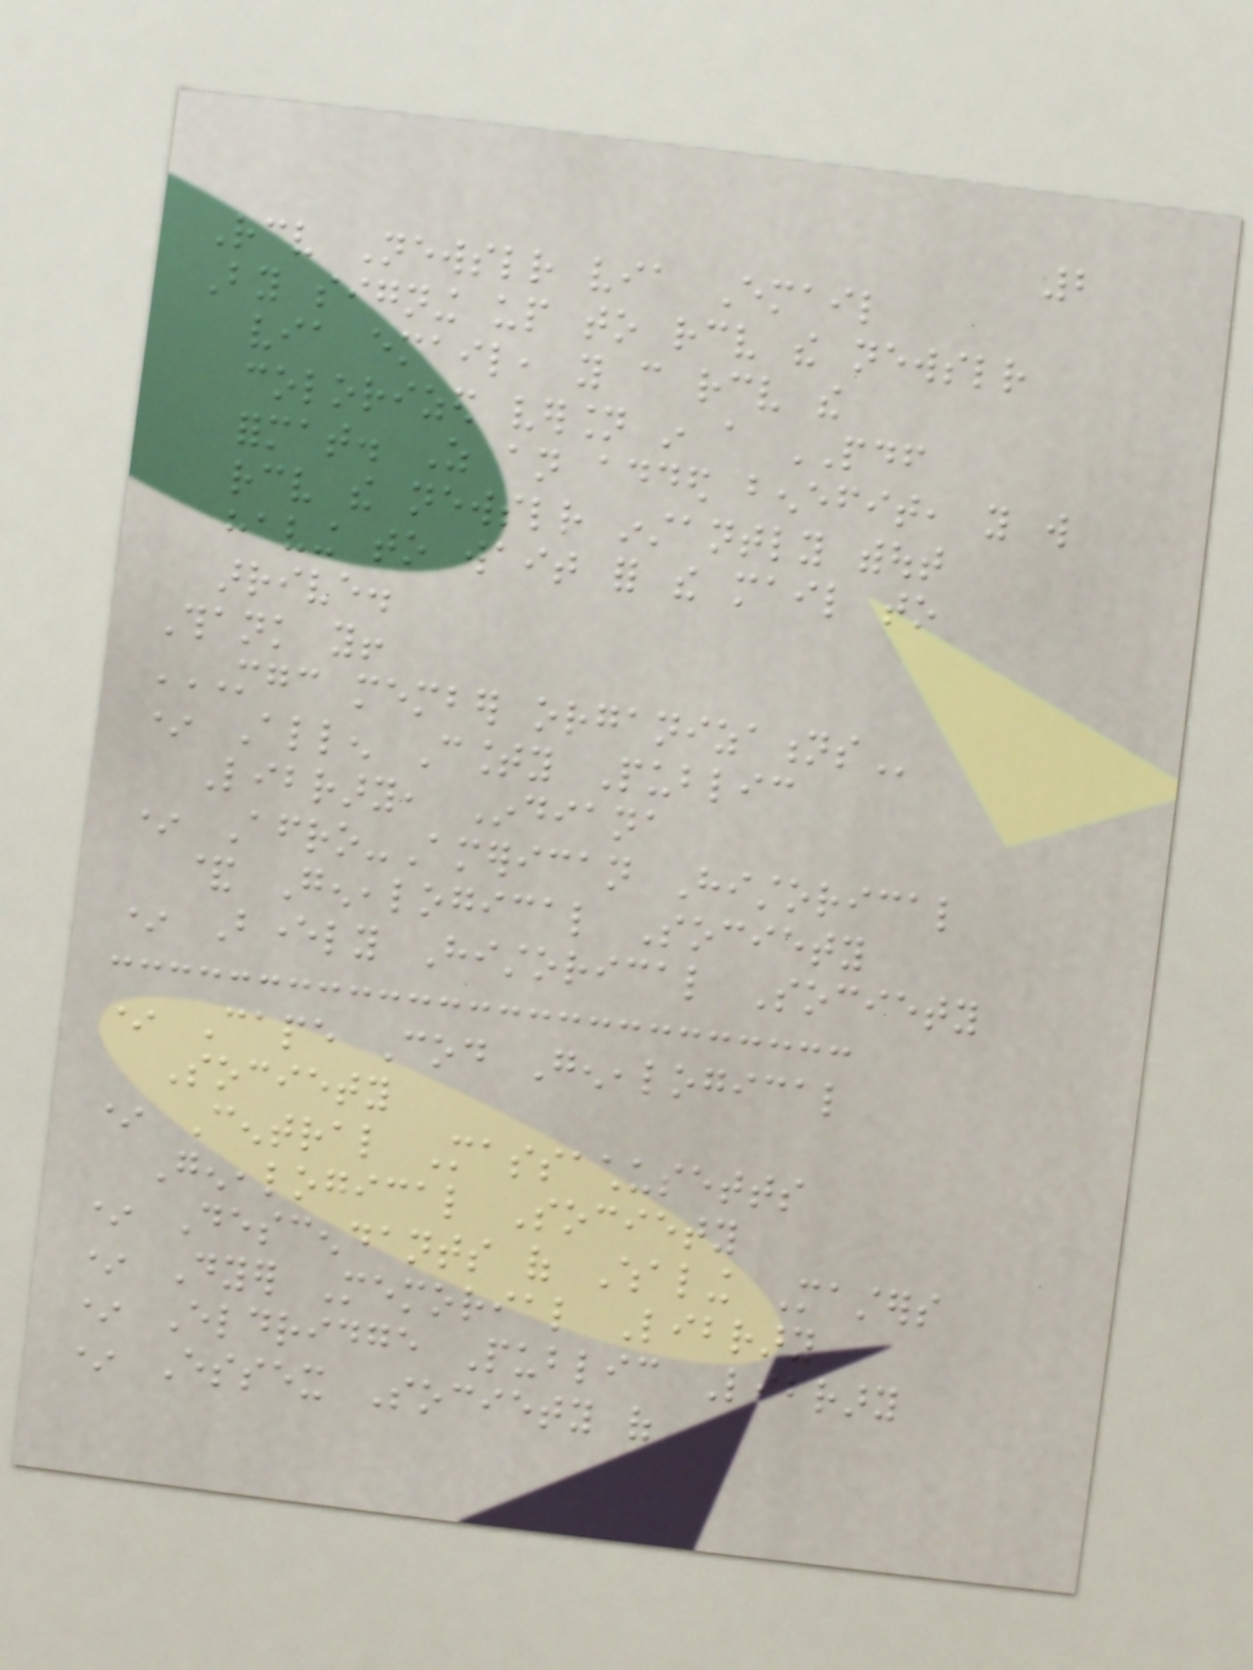2
Receive Newsletter via Email
By signing up to receive the newsletter
via email, you can receive the
colorized version in a PDF
format. As an added benefit, you will
receive the newsletter instantly without
having to wait for the mail to
arrive.
Thank you!
MGC MEMBER ORGANIZATIONS
* Allen County Public
Library, Indiana
* Afro-American Historical
& Genealogical Society
* Beverly Historical Society
* Cape Cod Genealogical
Society
* Central Massachusetts
Genealogical Society
* Descendants of Whaling Masters
* Dyer Memorial Library
* Eldridge Public Library
* Essex Society of
